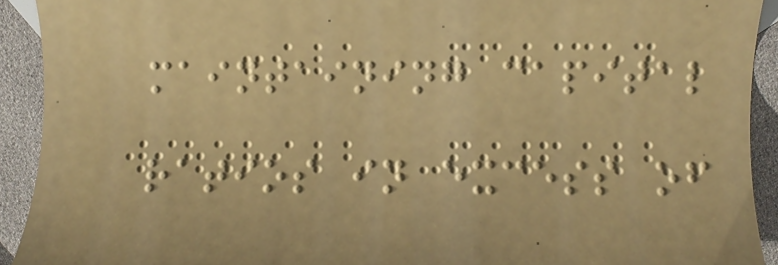maintaining capital
ratios in excess of
